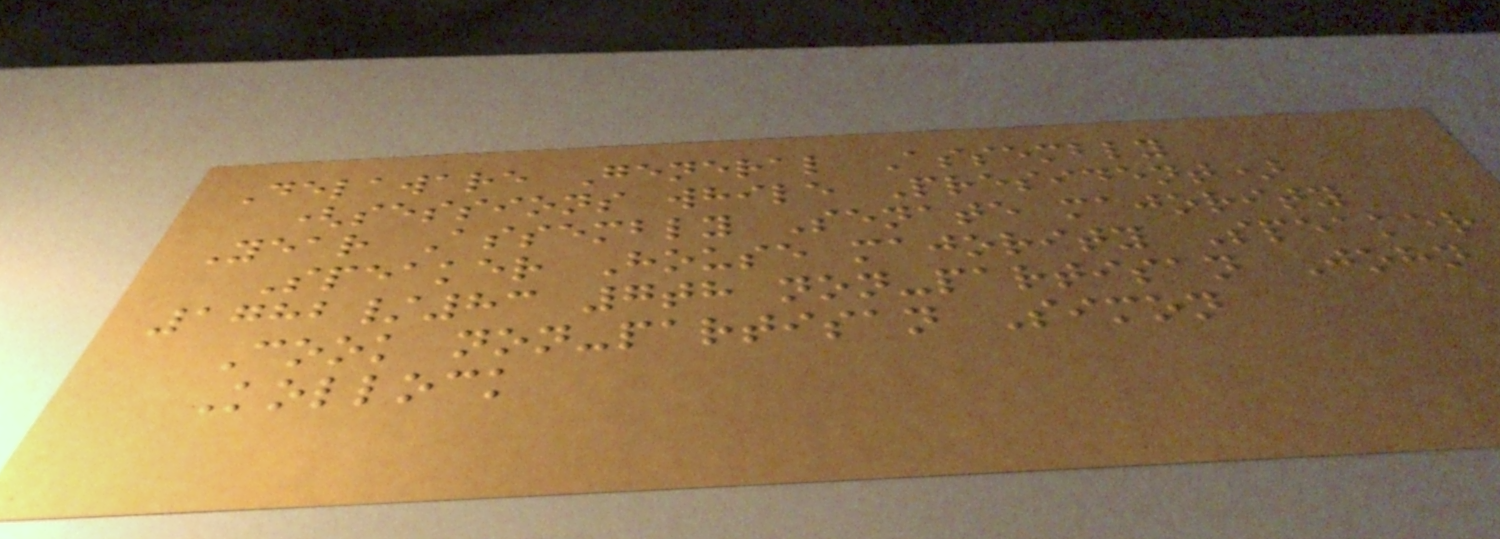Delaware General Assembly
(sessions while President)
Year Assembly Senate majority
Speaker House majority Speaker
1782/83 7th non-partisan John
Cook non-partisan Simon
Kollock
